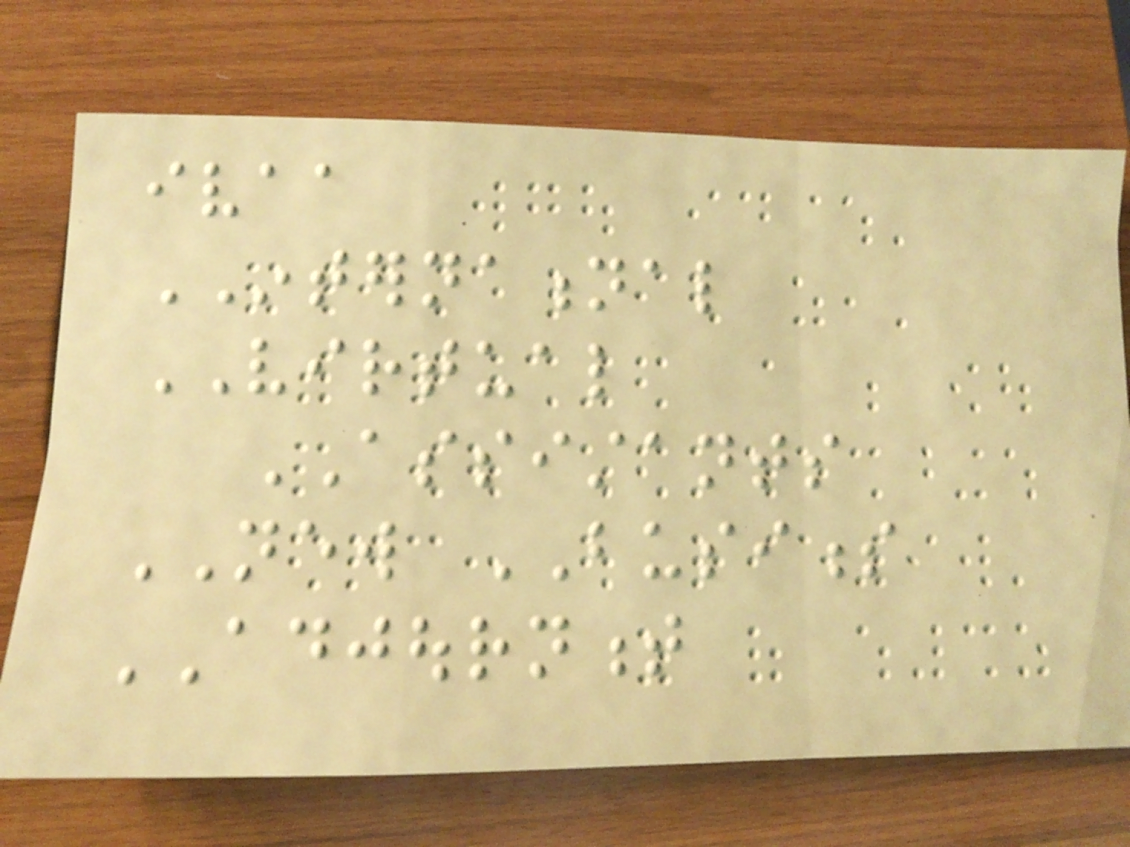ivaa
INTERNATIONAL
VIRTUAL
ASSISTANTS
NEW BUSINESS
ADJOURNMENT
